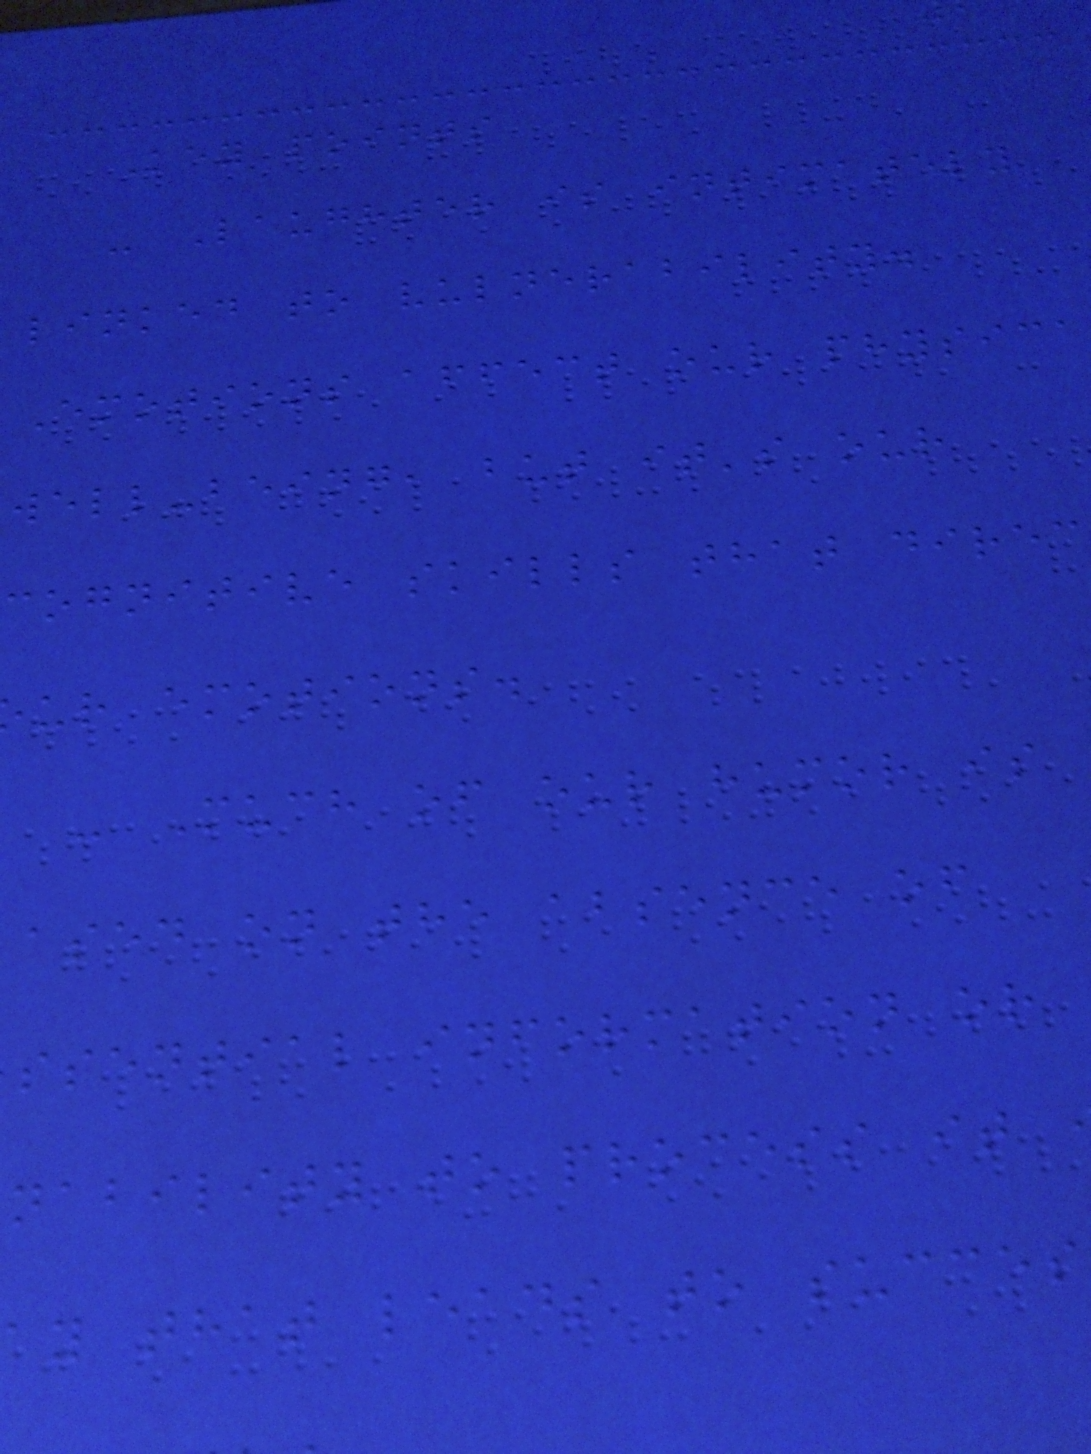Key points
- Laughter is intimately
linked to vulnerability.
Emotions affect our physica
well-being, but it's our
cognitive skills that direc
ur emotions.
- Much of our humor is
ased on the absence of
ssential information or
nability to process it
ay that leads to succes
